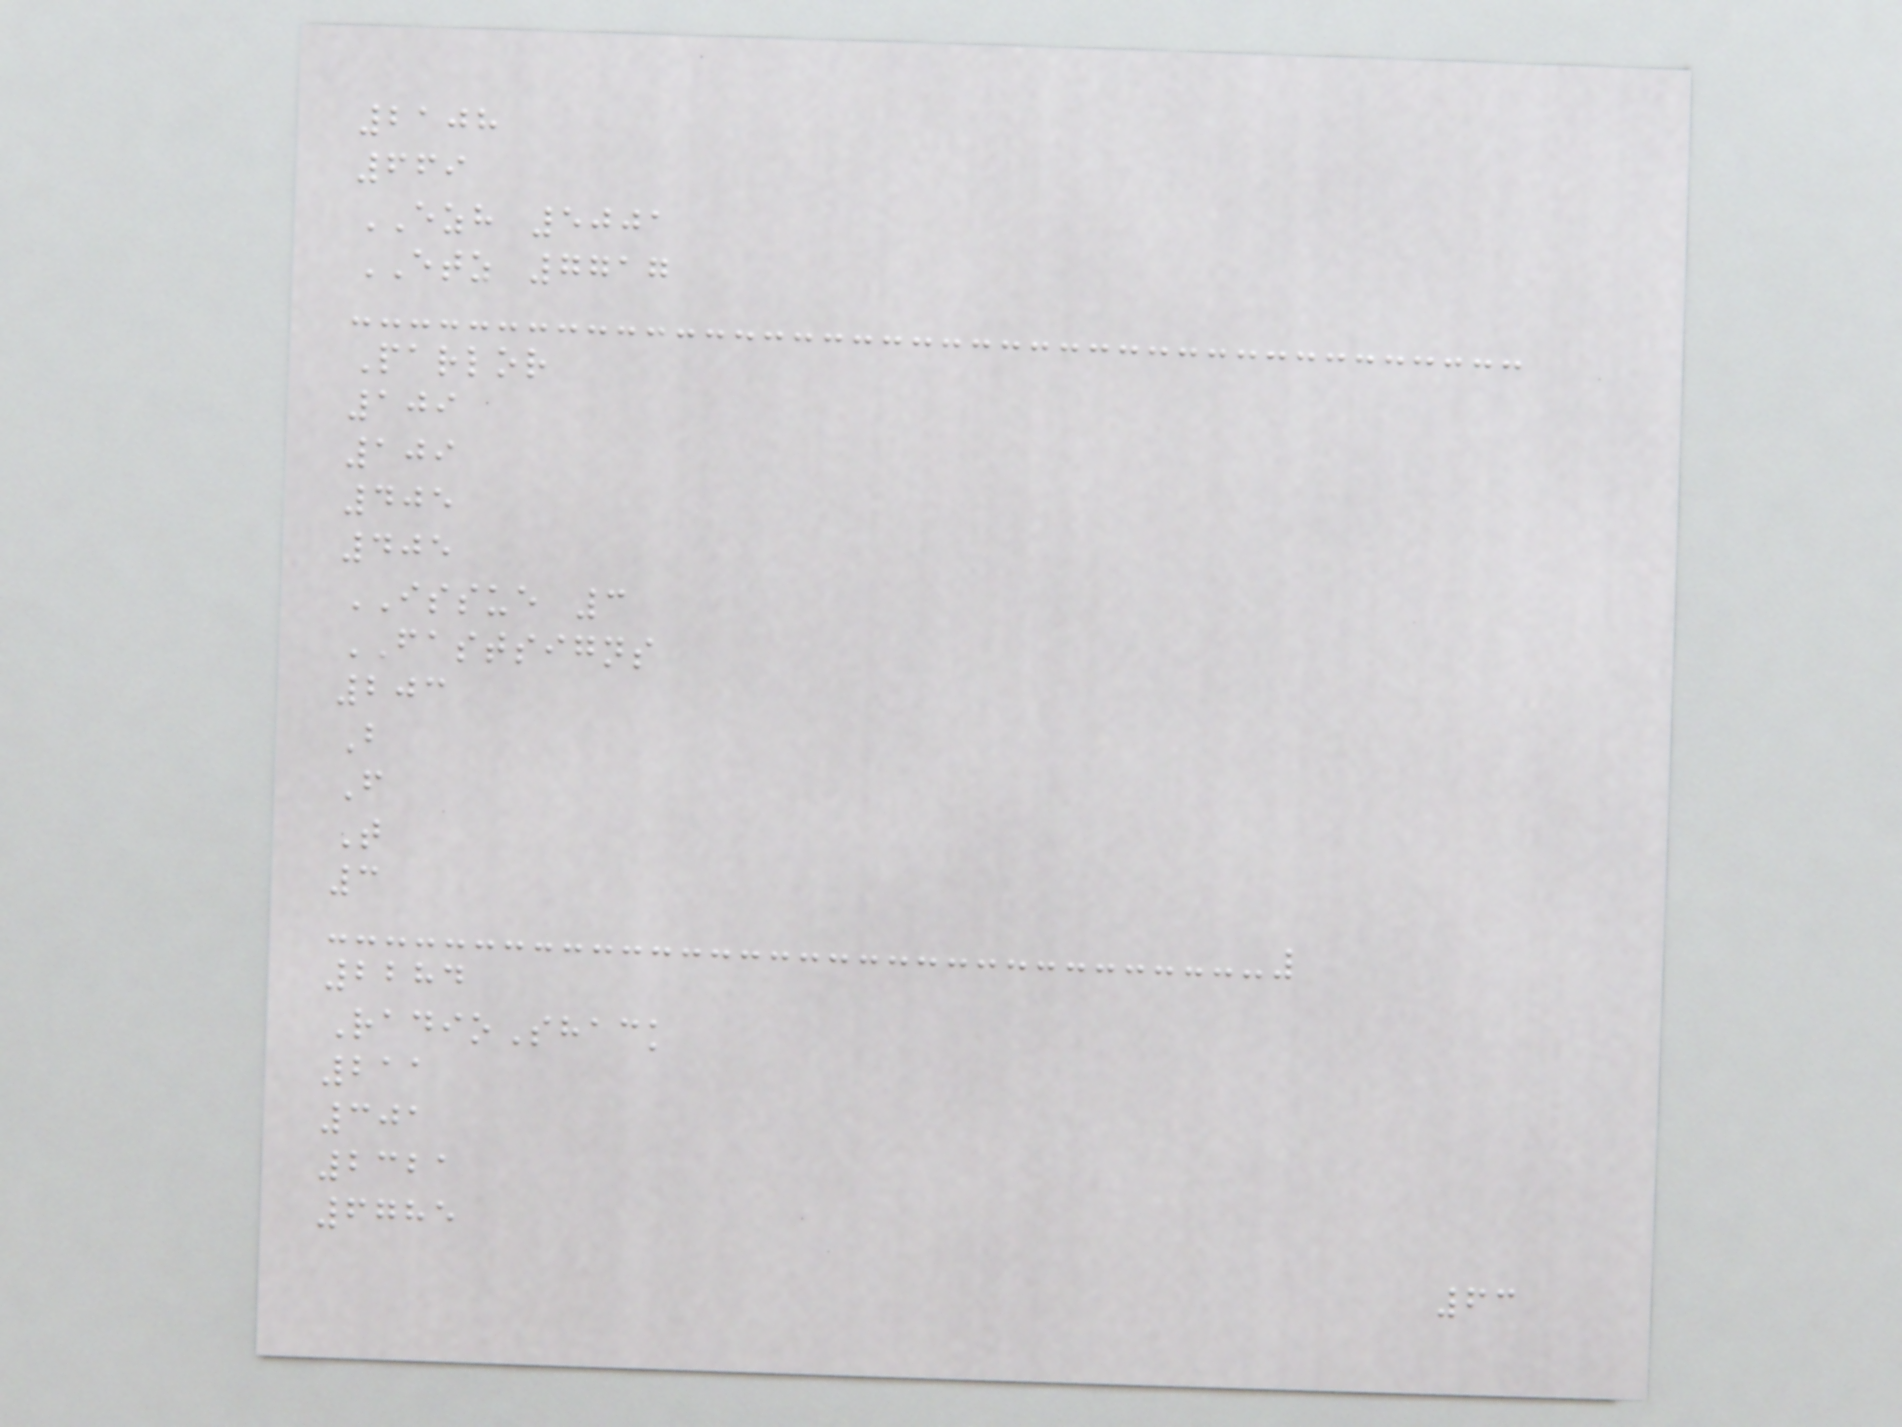2108
669
EZH 5001
ETZ 7717
Parlor
109
109
405
405
ISSUE 3
FASTSIGNS
203
B
F
T
3
2284
RadioShack
211
301
2321
6785
63
